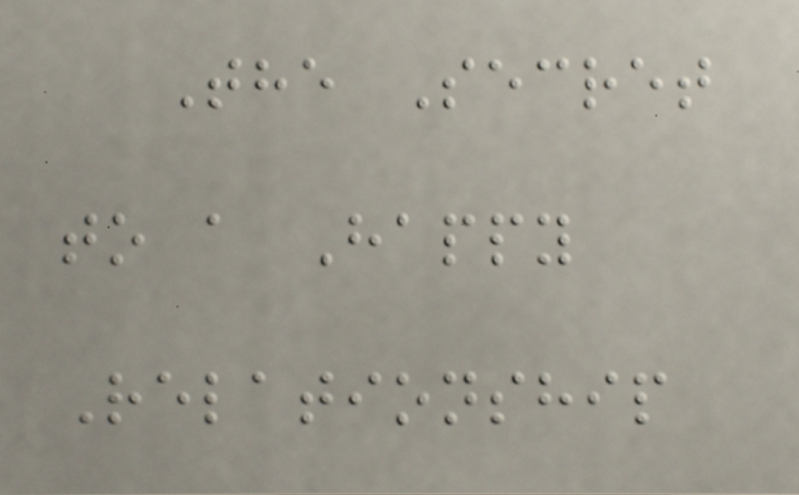The Secret
to a Happy
Relationship
